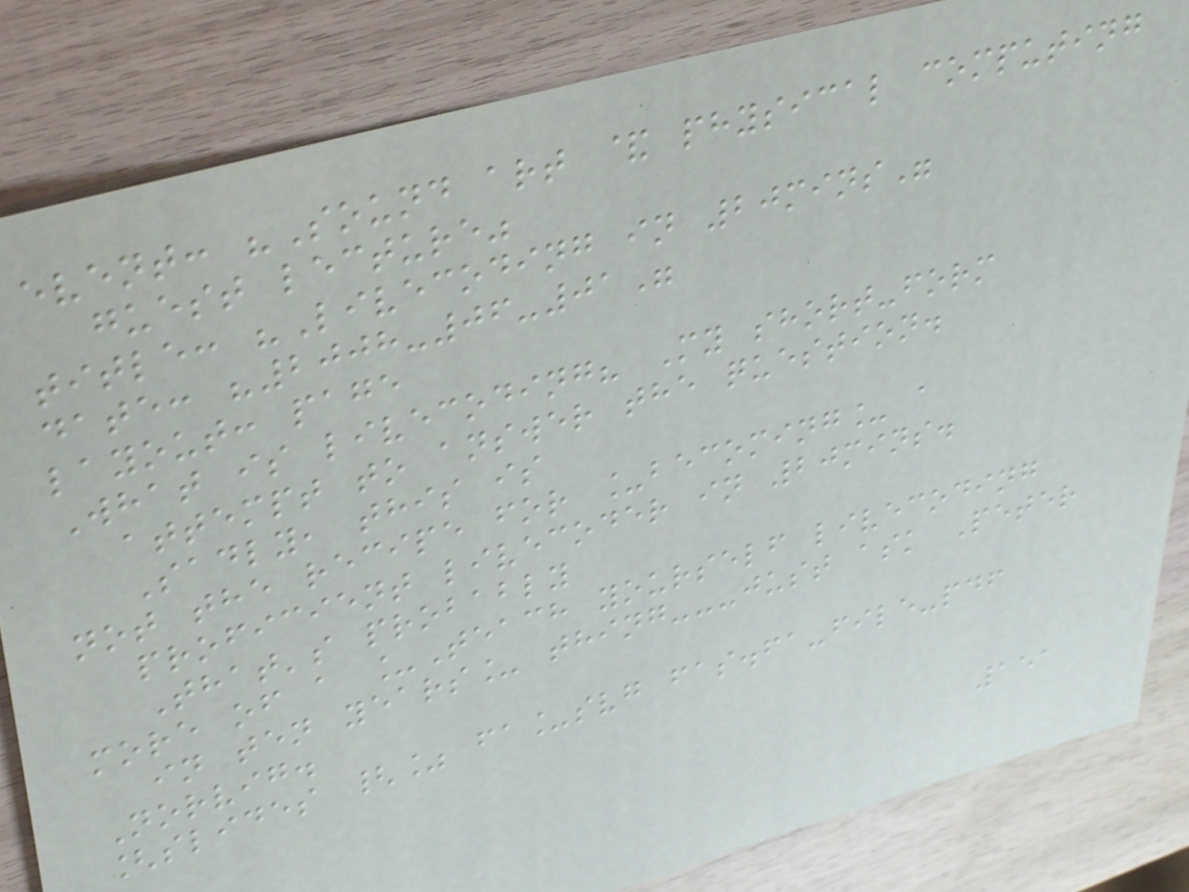event: "Sound art & physical computing
guest lecture"
title: "Livecoding in 20mins"
date: "2008-06-01"
layout: page
What is livecoding? My short-form
attempt to answer the question.
Sadly, this is
not the recipe for _becoming_ a
proficient livecoder in 20mins.
That's probably
more of a _Teach yourself livecoding
in ten years_ thing---just ask Peter
Norvig.
[slides {% fa_svg fas.fa-file-pdf
151
